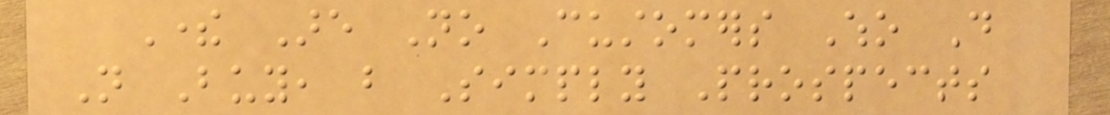There Are No Customers Who Do
Not Buy, but Simply Prospects
